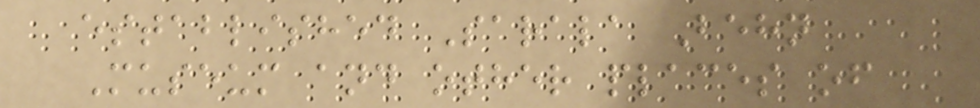established Sarala Behn
Museum and other places of
